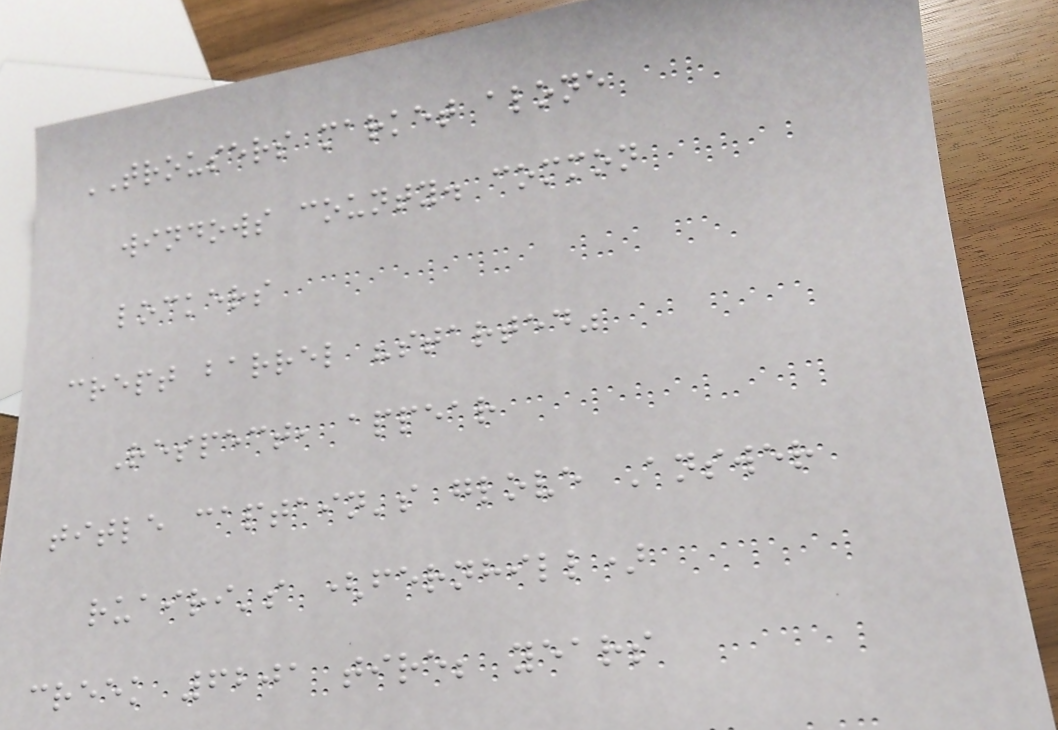TROUSERS market alone
windows county. common
lockers
crept barrel "started"
Respect, appear
title captain's glove Answer
ruairi's (fernhill)
creek 6201 tire; years
